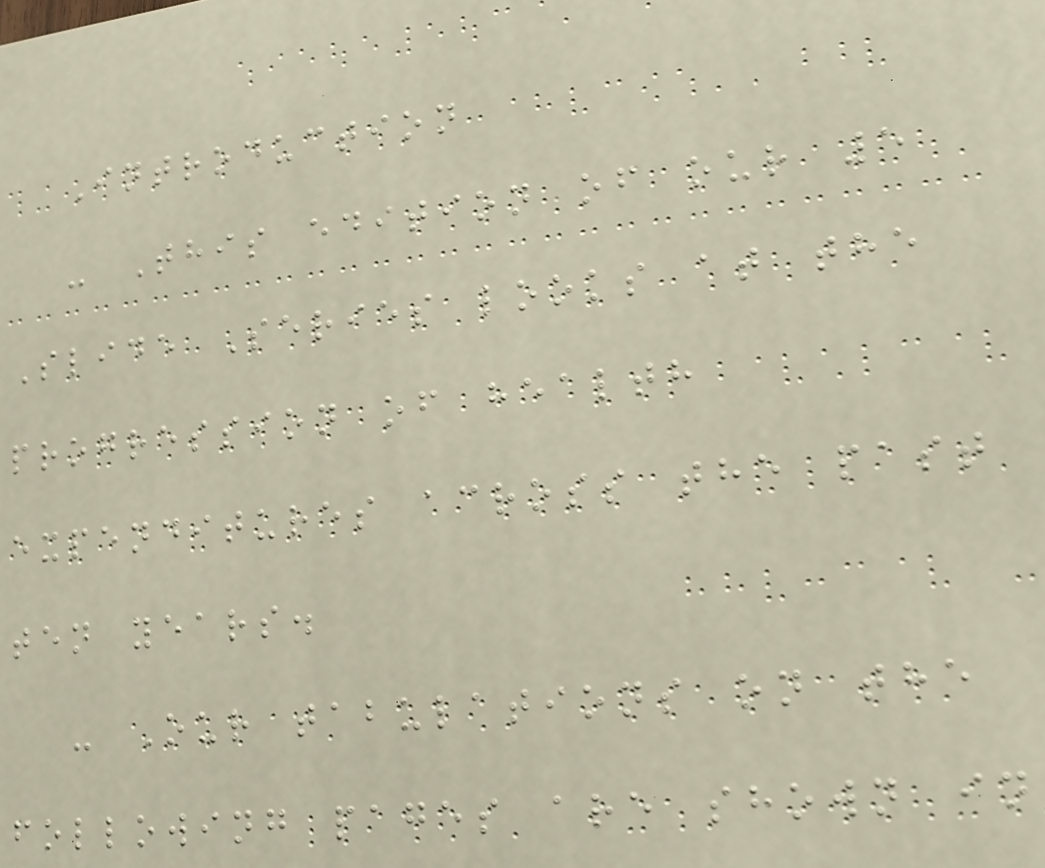Introduction
- This edition of our 5
Slide Series looks at the
progression of health
expenditures across the past
ten years.
- Our tabulations on the
following pages are shown in
